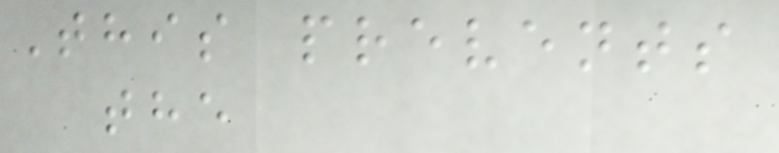This prevents
the
